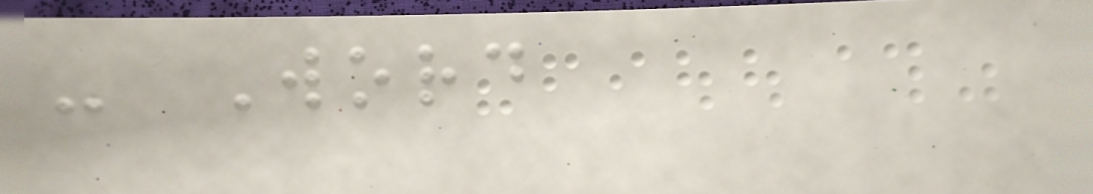- Word
